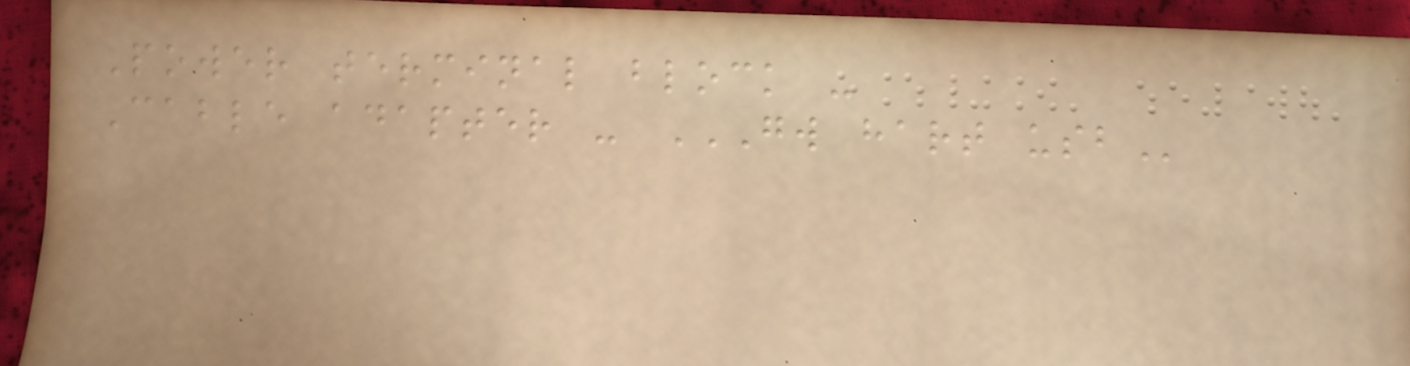Power terminal block -
Cable adapter - GW HART USB
